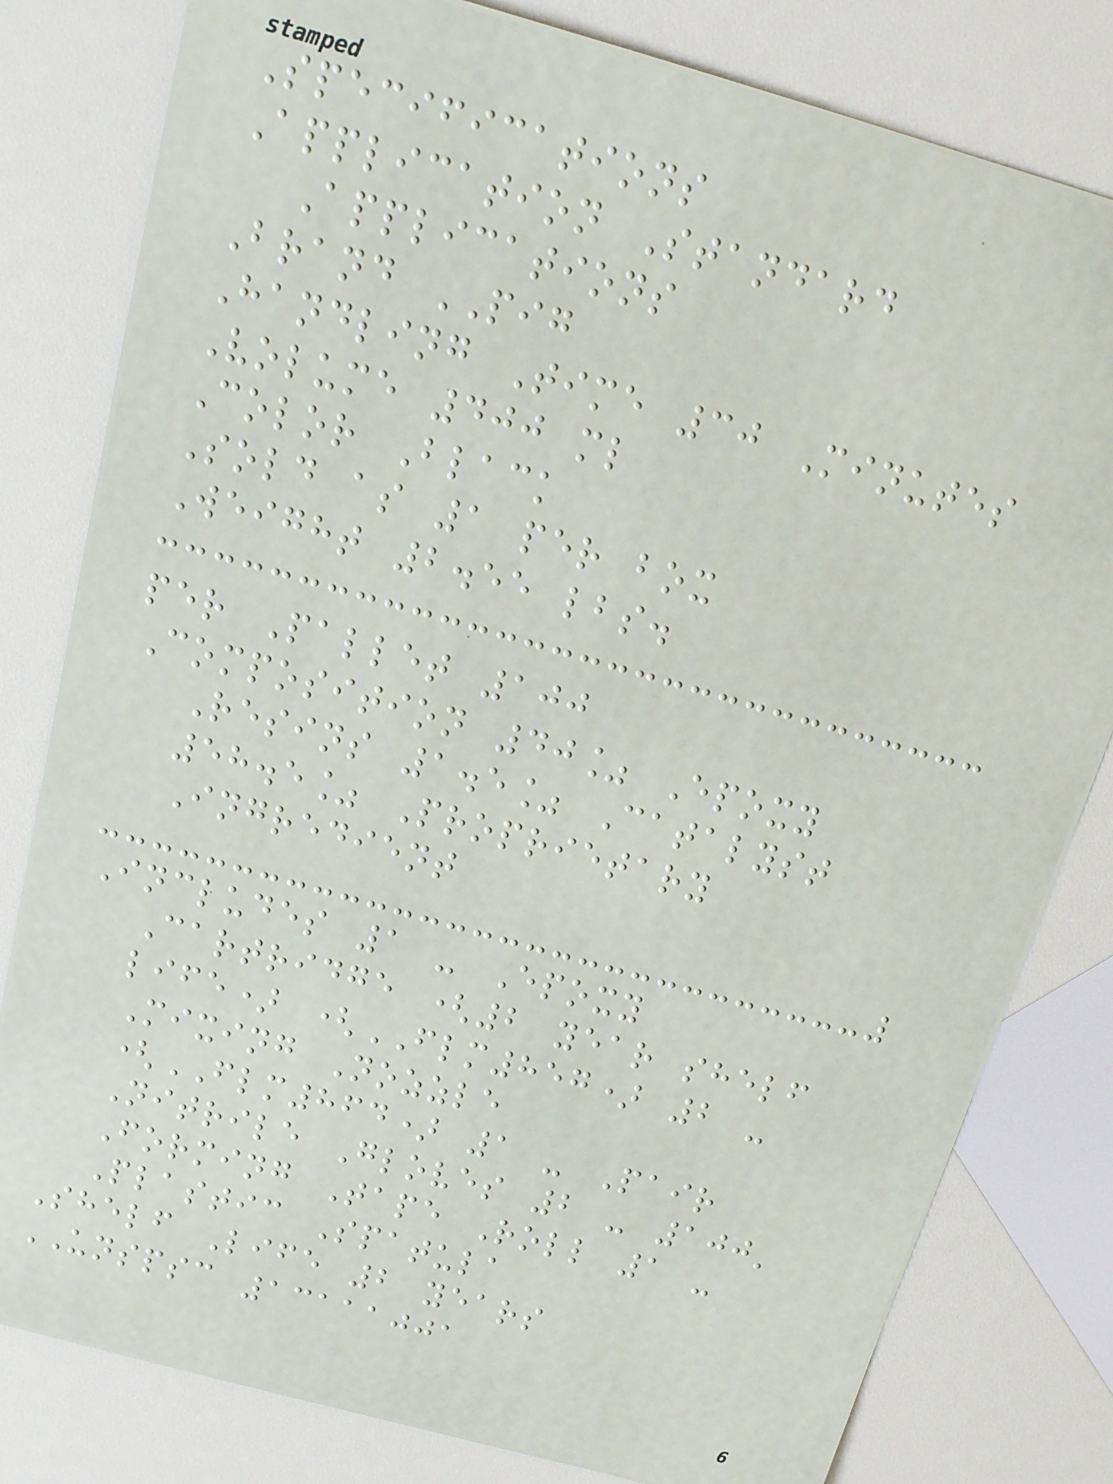Specifications
Application Standard
Applications
Brand PIG
Handling Time 30 Minutes
Volume 400 ml
Color Black
Sold as 1 per box
Weight 2.55 lbs.
per Pallet 100
Composition 40% Epoxy
Resins 1.5% Catalyst
58.5% Proprietary
Ingredient
Includes 1 - Epoxy
Cartridge (2 year shelf
life) (FLM857) 2 -
Mixing Nozzle
(FLM864) 1 - Pair
Nitrile Gloves 2 - 100'
Forming Tape Roll 1 -
Plastic Spatula
Shelf Life 2 years
UNSPSC 13111001
